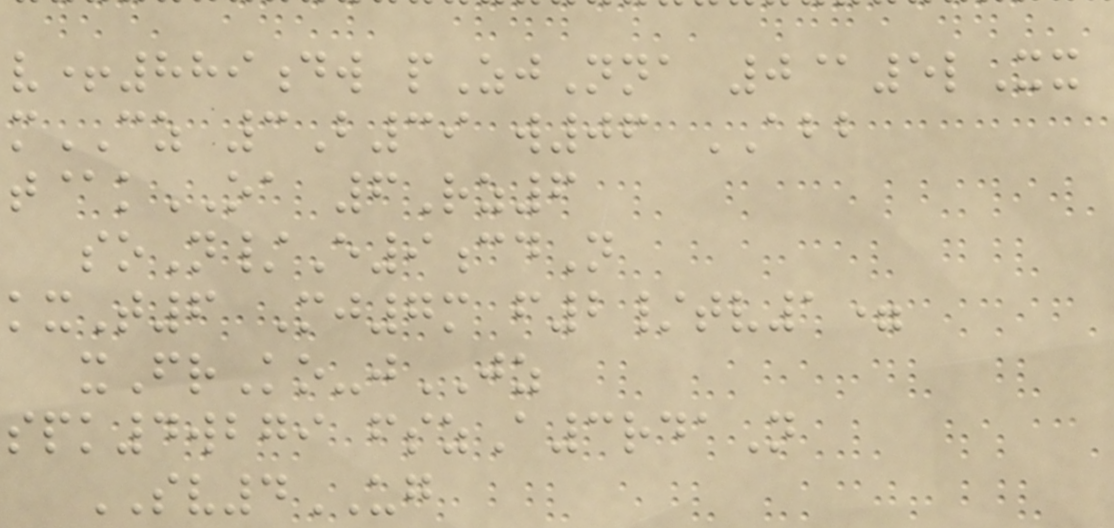v+889dw pZjNna 0@5lXx
mCZ 3B39 w06 ABB
t@kOA 6Rz6
soN/E9cdN
kxT6 Mj7m f2/tv1=
xFrKo-jJZ
spk4wbgi fszA3rdaN
SV4UG
